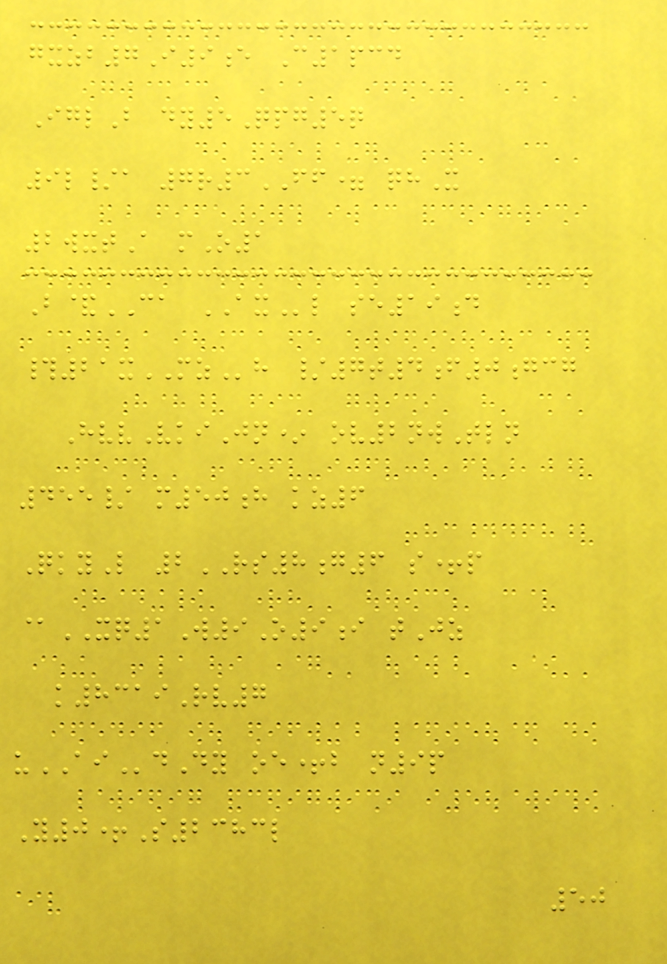gxzb7I9e C1pcd
IglB dy5Qpg5q
9l/a 7r3FF= qhX
2wxtA mO1
B&CA AXl se19d
#21xMZh /7t4f0gcg
HvvVkiJn* ov2nwTln
455/ m50h kz6
QkyL 2RS8g6 s+p
@XQ1W9O9i tJz
k8319Rv7
uAIdDy oe+b n9p
Y0+S2383l
50
